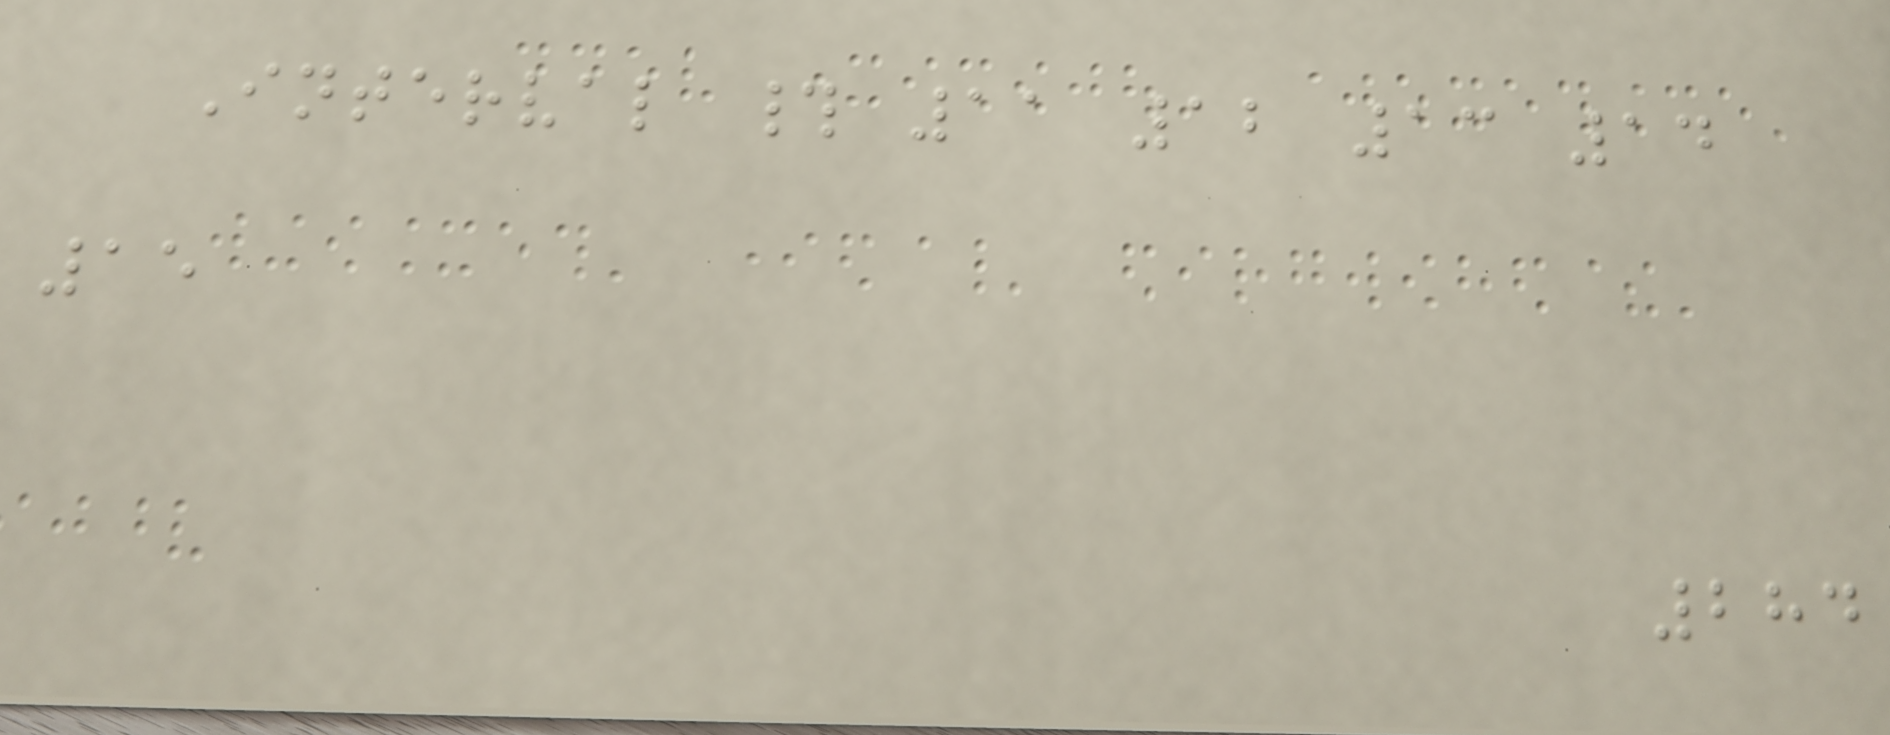Interval # 11 12 13 14
15
284
